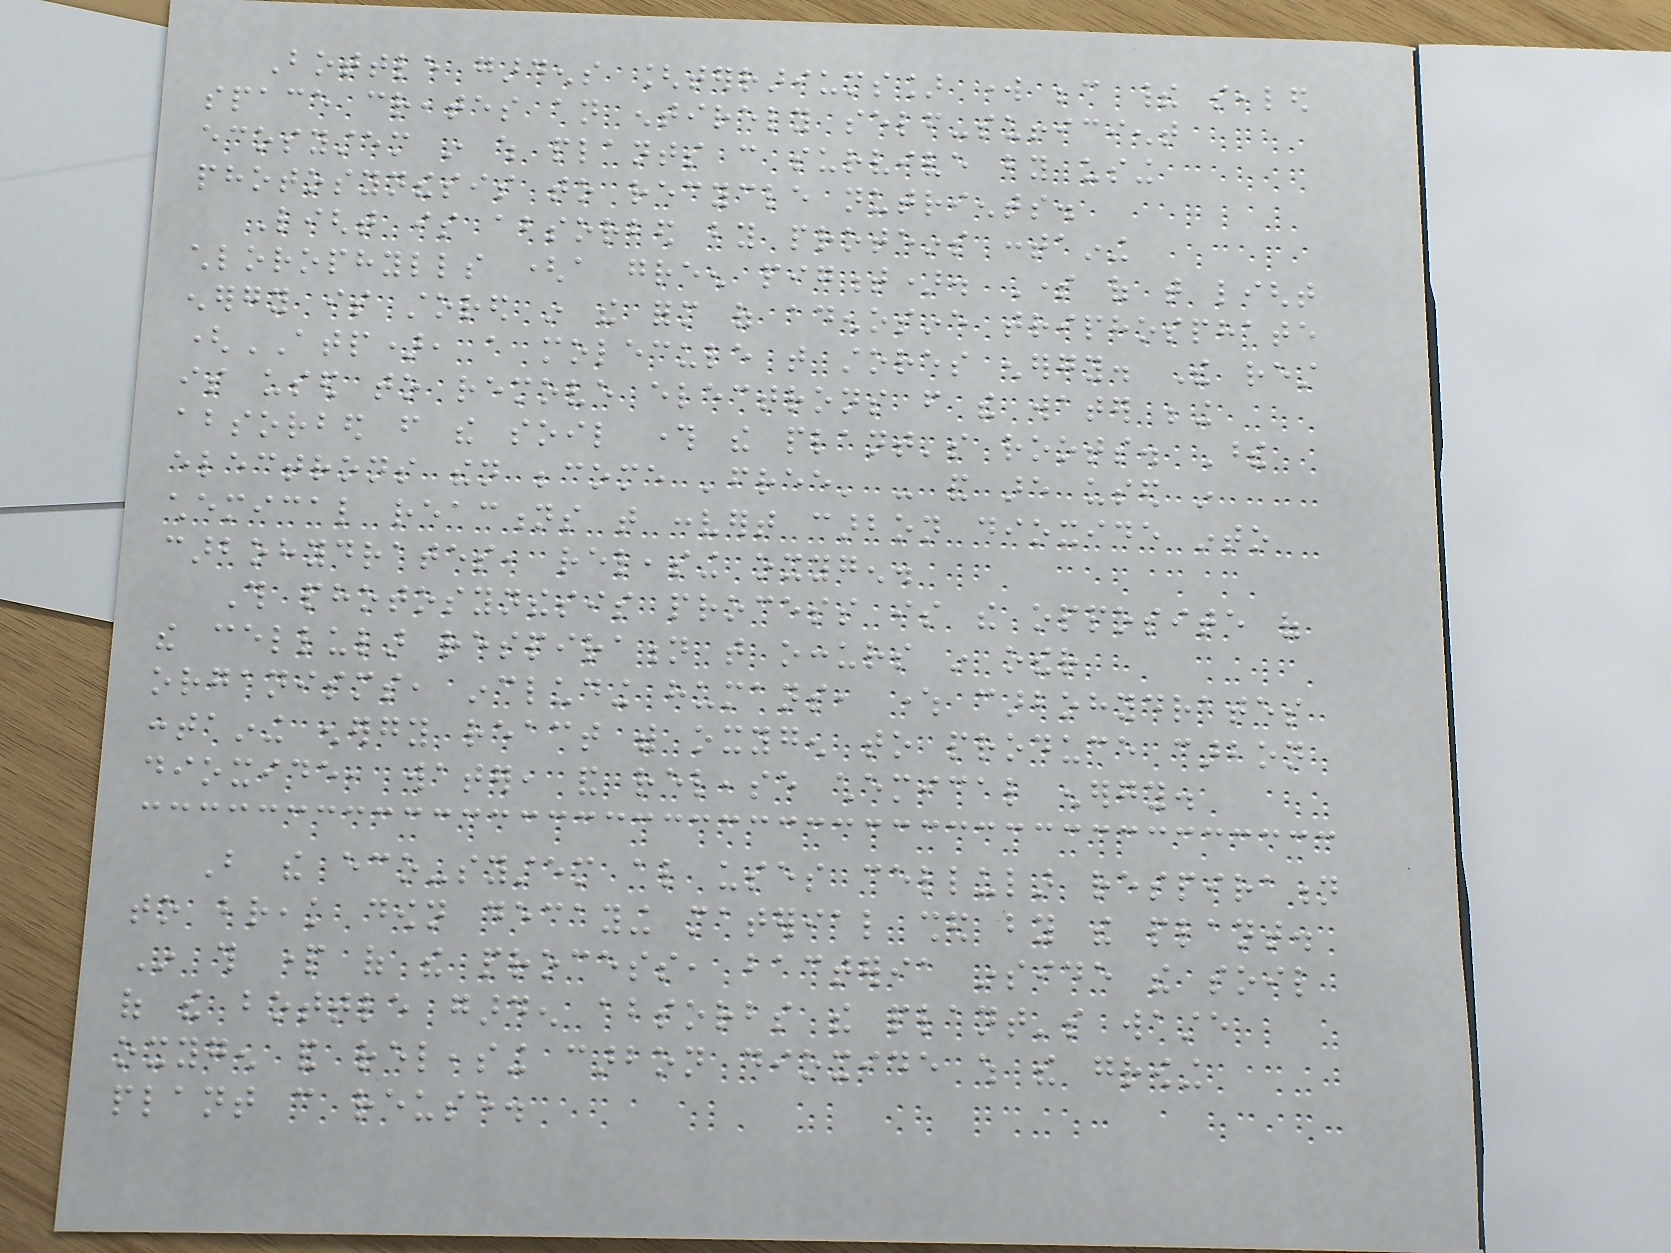Bottle gardens [terrariums] work because their sealed
space creates an entirely self-sufficient
ecosystem in which plants can survive by using
photosynthesis to recycle nutrients.
Light is absorbed by proteins containing
chlorophylls (a green pigment). Some of that light
energy is stored in the form of adenosine triphosphate
(ATP), a molecule that stores energy. The rest
is used to remove electrons from the water being
absorbed from the soil through the plant's roots. These
electrons then become 'free' - and are used in
chemical reactions that convert carbon dioxide into
carbohydrates, releasing oxygen.
This photosynthesis process is the opposite of
the cellular respiration that occurs in other
organisms, including humans, where carbohydrates
containing energy react with oxygen to produce carbon
dioxide, water, and release chemical energy.
But the eco-system also uses cellular respiration
to break down decaying material shed by the plant.
In this part of the process, bacteria inside the soil
of the bottle garden absorbs the plant's waste
oxygen and releasing carbon dioxide which the growing
plant can reuse.
